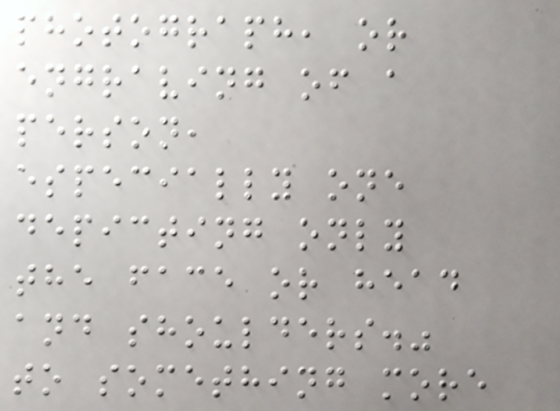photograph, or
engraving of a
person,
especially one
depicting only
the face or head
and shoulders."
to something more
